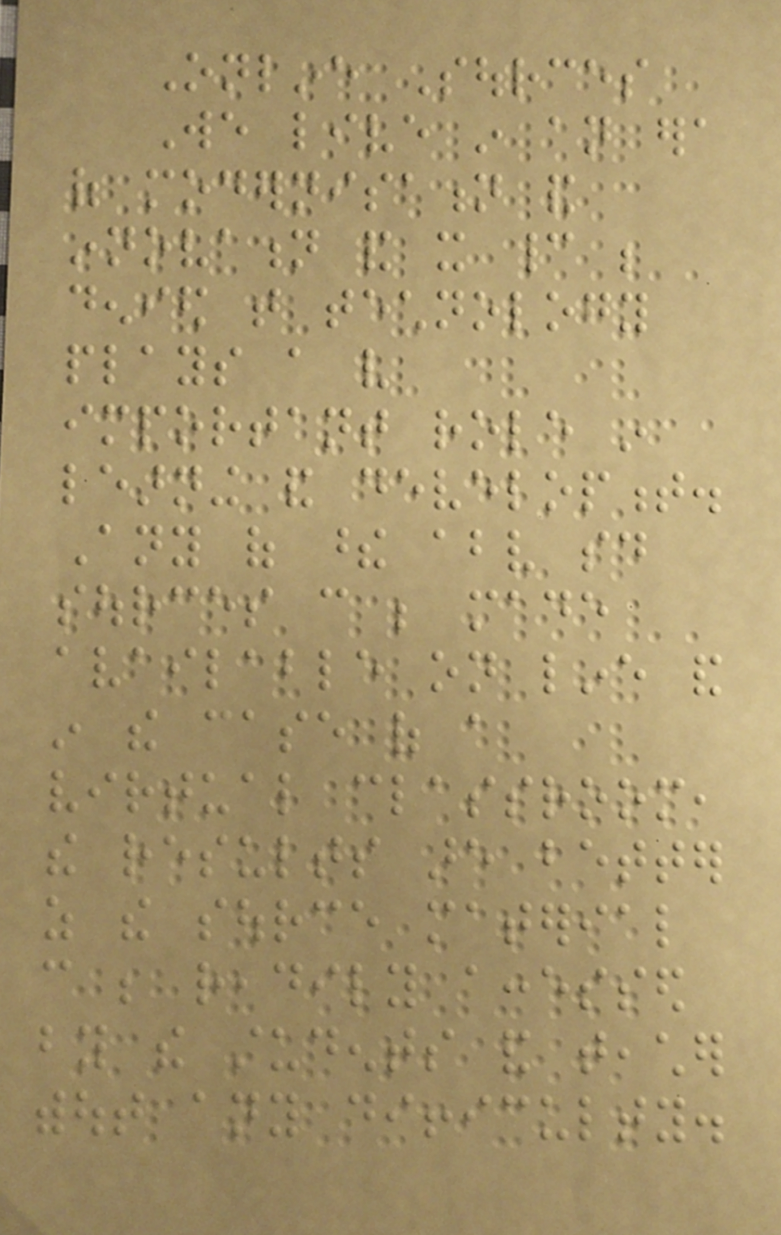Online Sources
We live in an era
of modernisation and
innovation and it cannot be
denied that technology
plays a very
important role in
learning and development.
Any of these above said
sources can be made
available on line and
in the case of a
virtual classroom,
the results are better
as the source material
can be readily accessed
by the students and teacher
without any difficulty.
